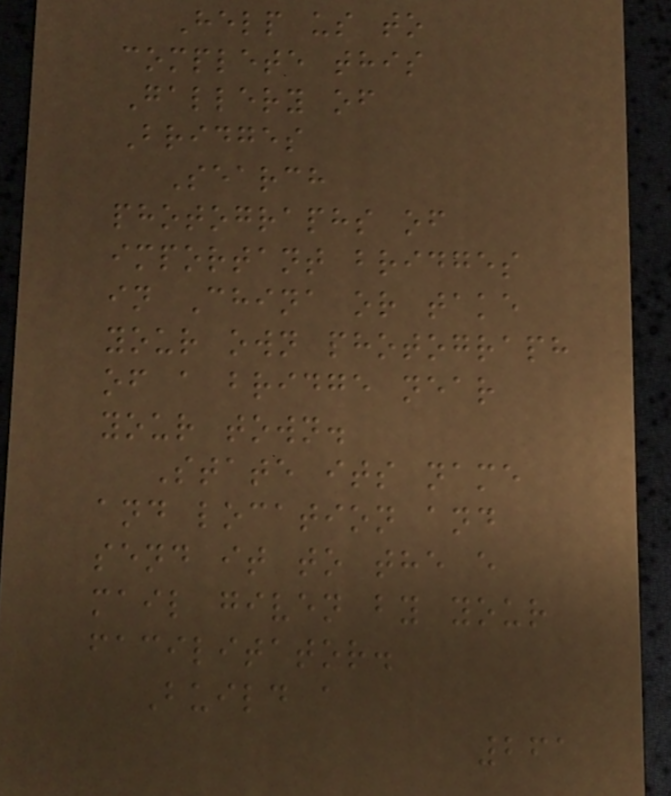Help us to
complete this
Gallery of
Bridges
Search
photographs of
important bridges
in China or take
your own photograph
of a bridge near
your town.
State its name
and location and
send it to the e
mail given by your
facilitator.
Build a
261
